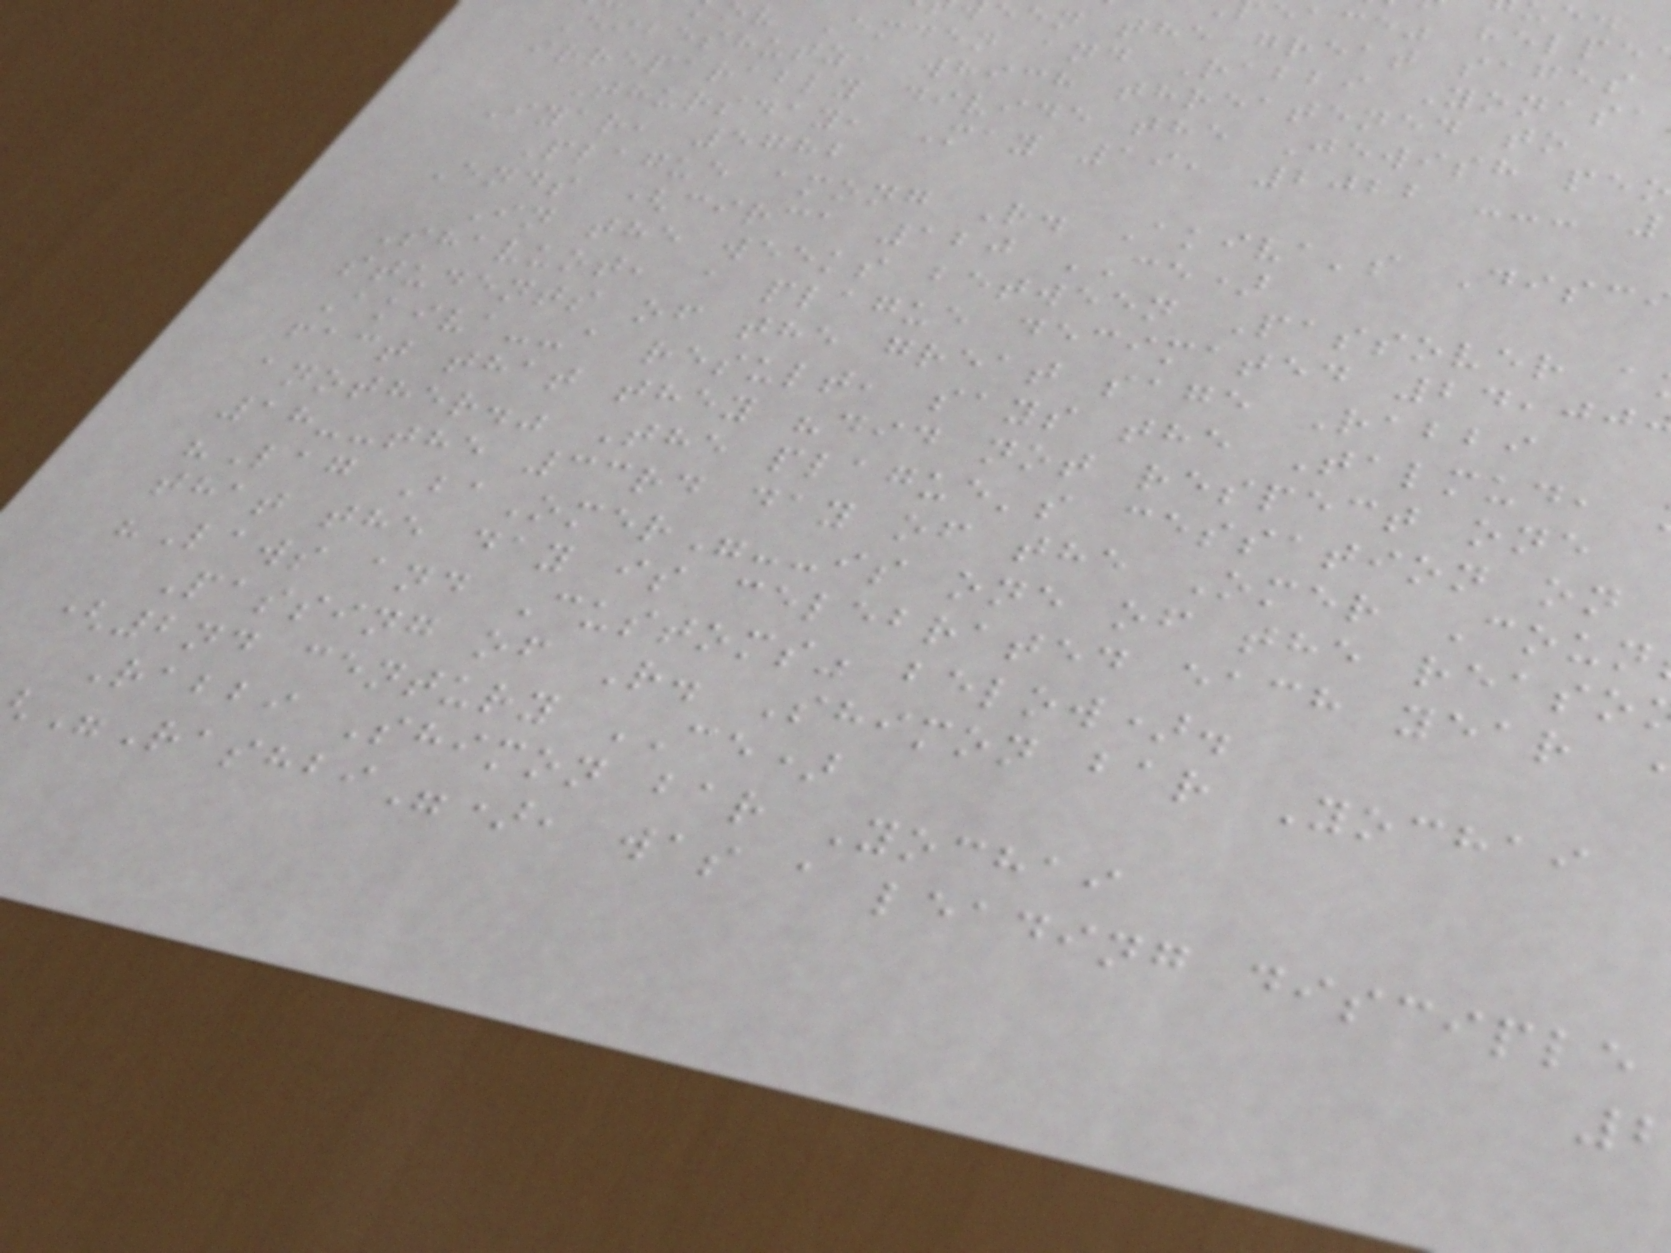eace" helpe
een the great sages
v Emden and Rabbi Yonasa
Eibeshutz, which threatened to
irreparably divide the Jewish pe
Thursday, May 19, 2022 ---
Iyar, 5782
Plague among R. Akiva's Disc
Ends (circa 120 CE)
In the weeks between Passover a
Shavuot, a plague decimated 24,00
students of the great sage Rabbi
Akiva--a result, says the Talmud,
fact that they "did not respect one
another." The plague's cessation on
18--the 33rd day of the Omer Coun
"Lag BaOmer"--is one of the reaso
that the day is celebrated each year
"Laws and Customs" below).
Passing of R. Shimon bar Yochai
(2nd century CE)
Rabbi Shimon bar Yochai
Rashbi"), was a leading disciple
